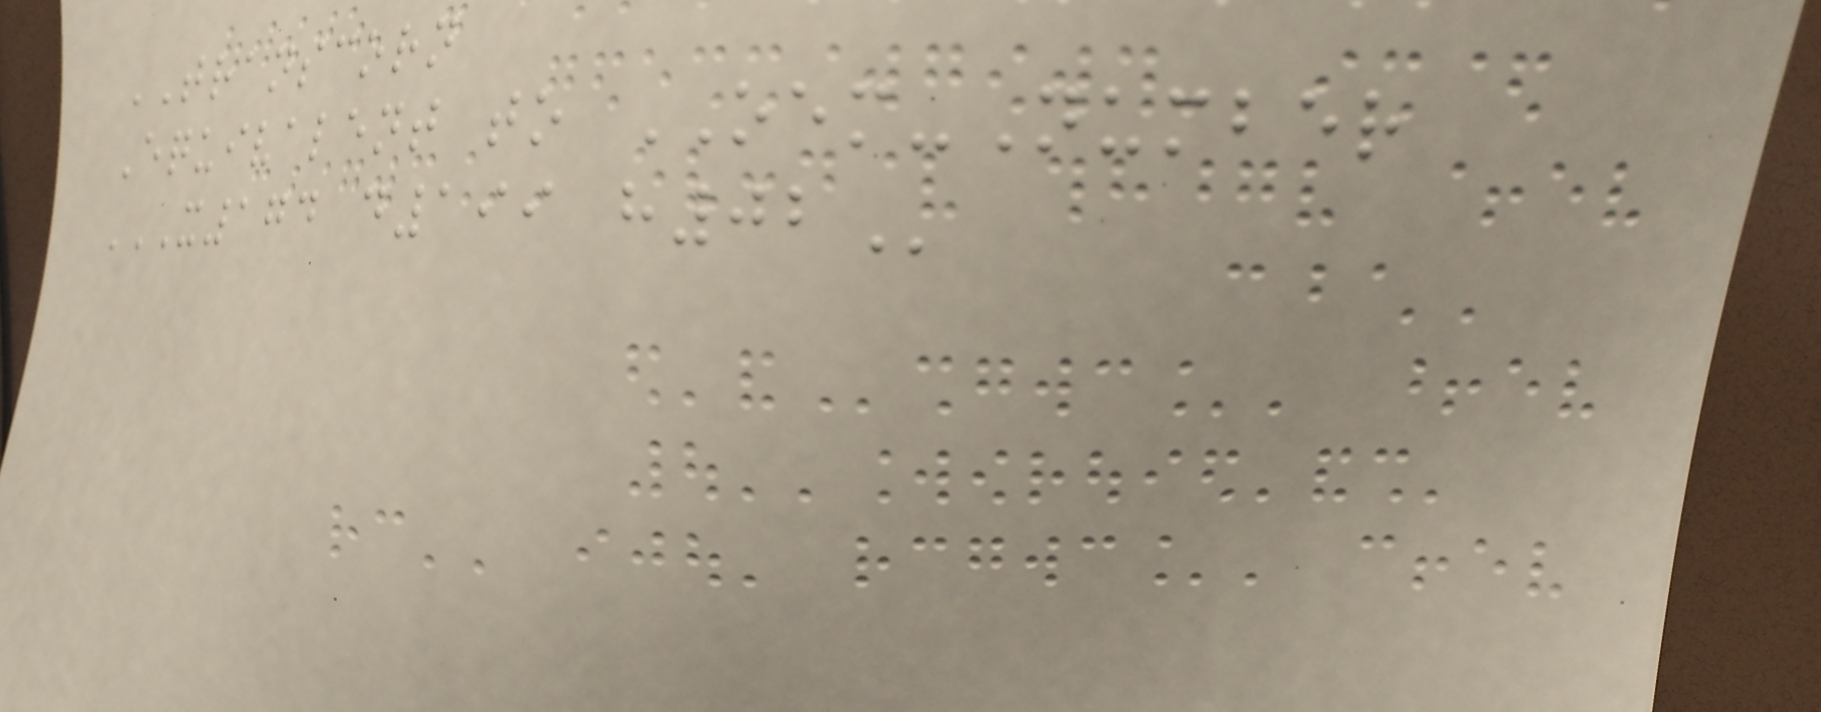TRANSCORN
Equivalent to OEM-Number
X174 D199 H02
